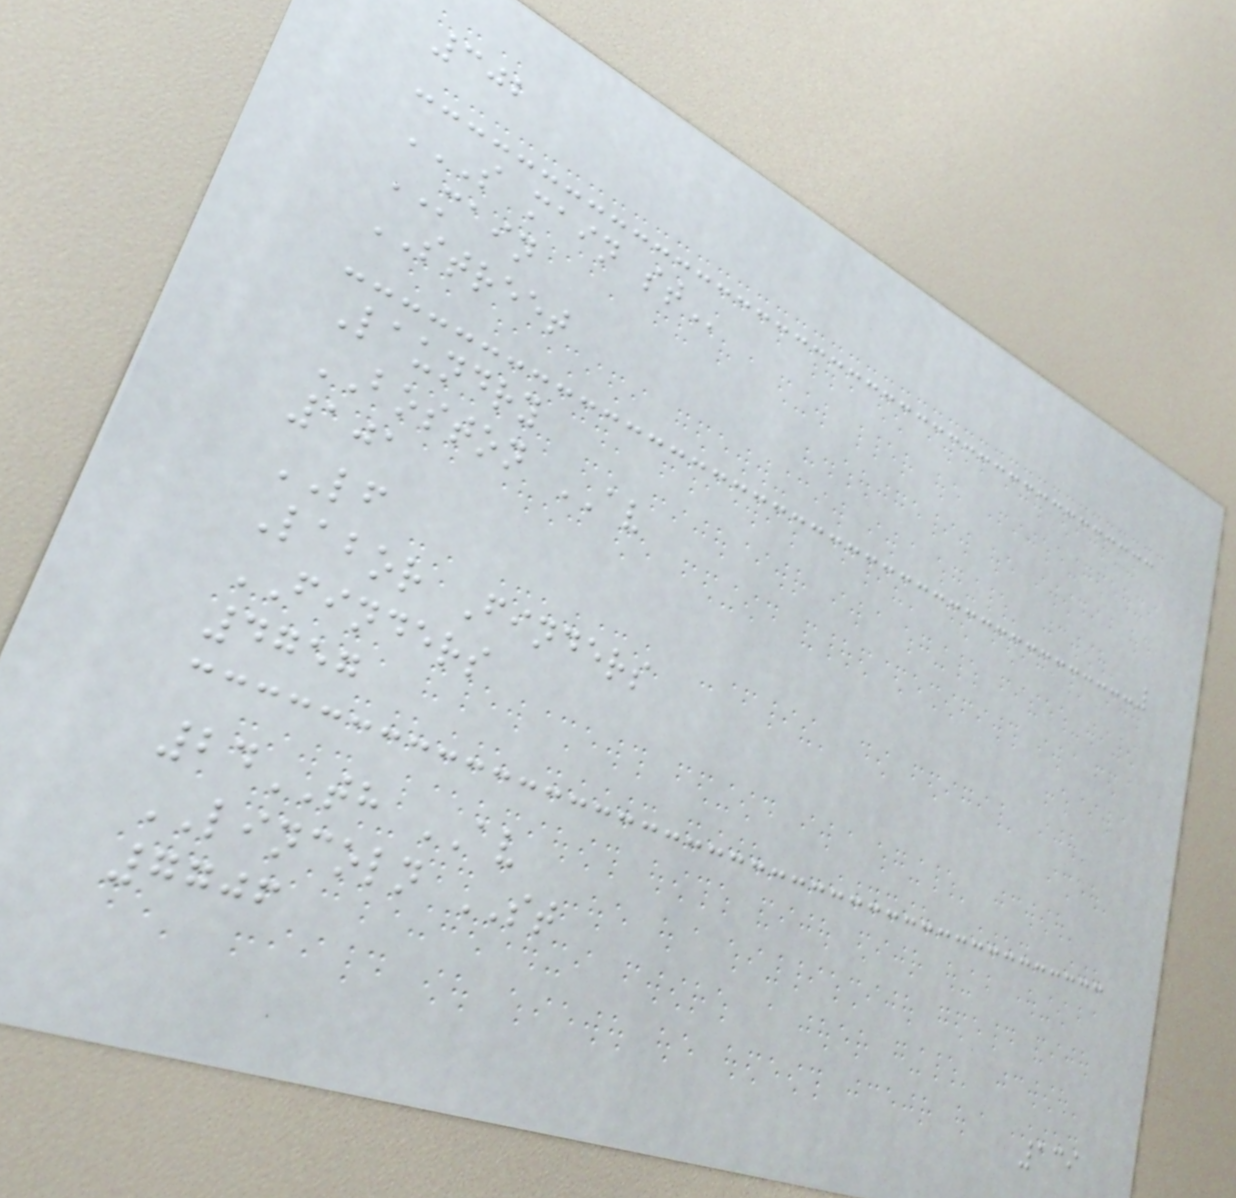302
S MAIN ST
MAIN
STREET
Laundry
BOSTON AV
101
LF
Labor Finders
FINDERS
4757
24TH AV
LINCOLN ST
7706
139
